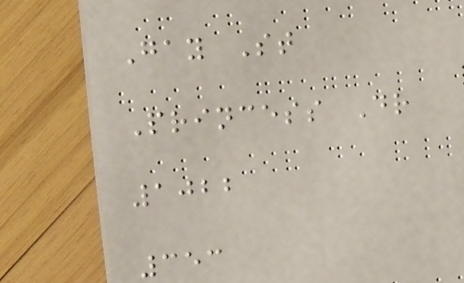Gay St
Princess Dr
1022
353
